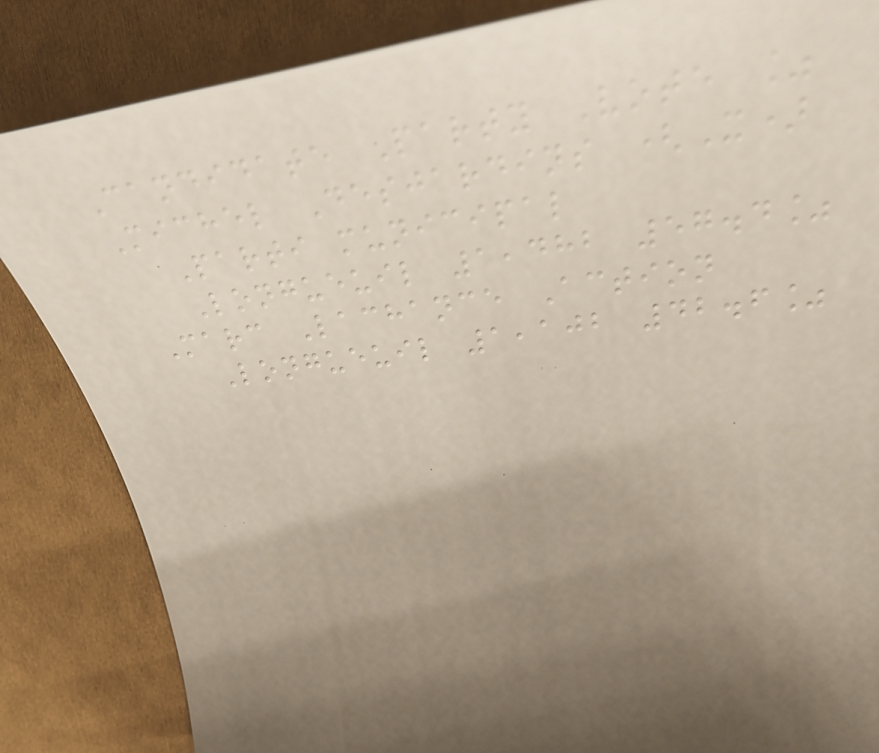Candidate Party Vote %
Michel Desjardins (X)
Parti municipal
Longueuil 1,482 57.4%
Marc Lachance Action
Longueuil 1,102 42.6%
